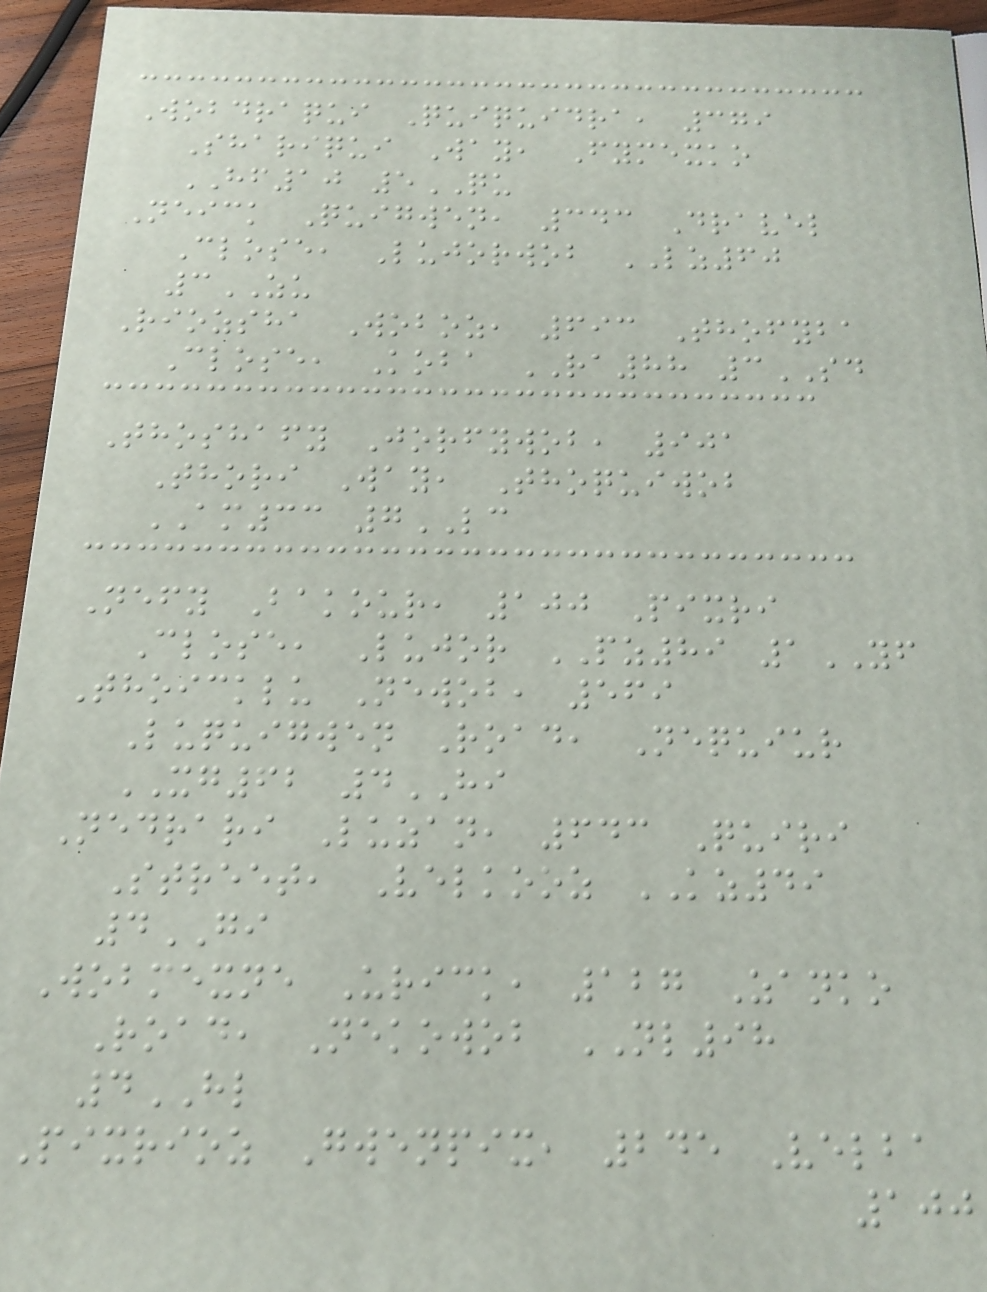Wobdraqui Quiquidra, 379
Shariqui Way, Fymexko
HF10 5QU
Neick Quigwen, 343 Dravel
Close, Lujorwob LZ60
3ZU
Riozsha Woboz, 693 Thofyba
Close, Koba RA88 3SD
Thoshafy Jorfywob, 901
Thori Way, Thoquiwob
AM33 7LC
Nefy Bakour, 100 Pixri
Close, Lujor PZ89 1YF
Thoicklu Newob, 569
Luquigwen Road, Nequiur
XG62 4HI
Nedrari Luzan, 643 Quiri
Street, Velkooz KZ49
4GI
Wobmexne Urick, 127 Zanko
Road, Nekowob NL98
4HL
Pixrioz Gwenpix, 245 Velba
100
